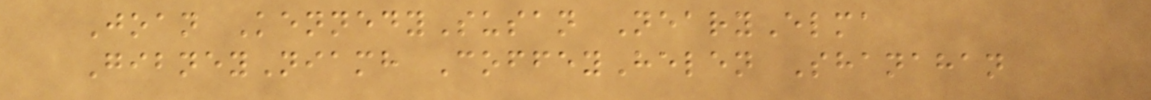Joan KennedySusan NearyElma
GibneyNiamh CoffeyHelen Shanahan
